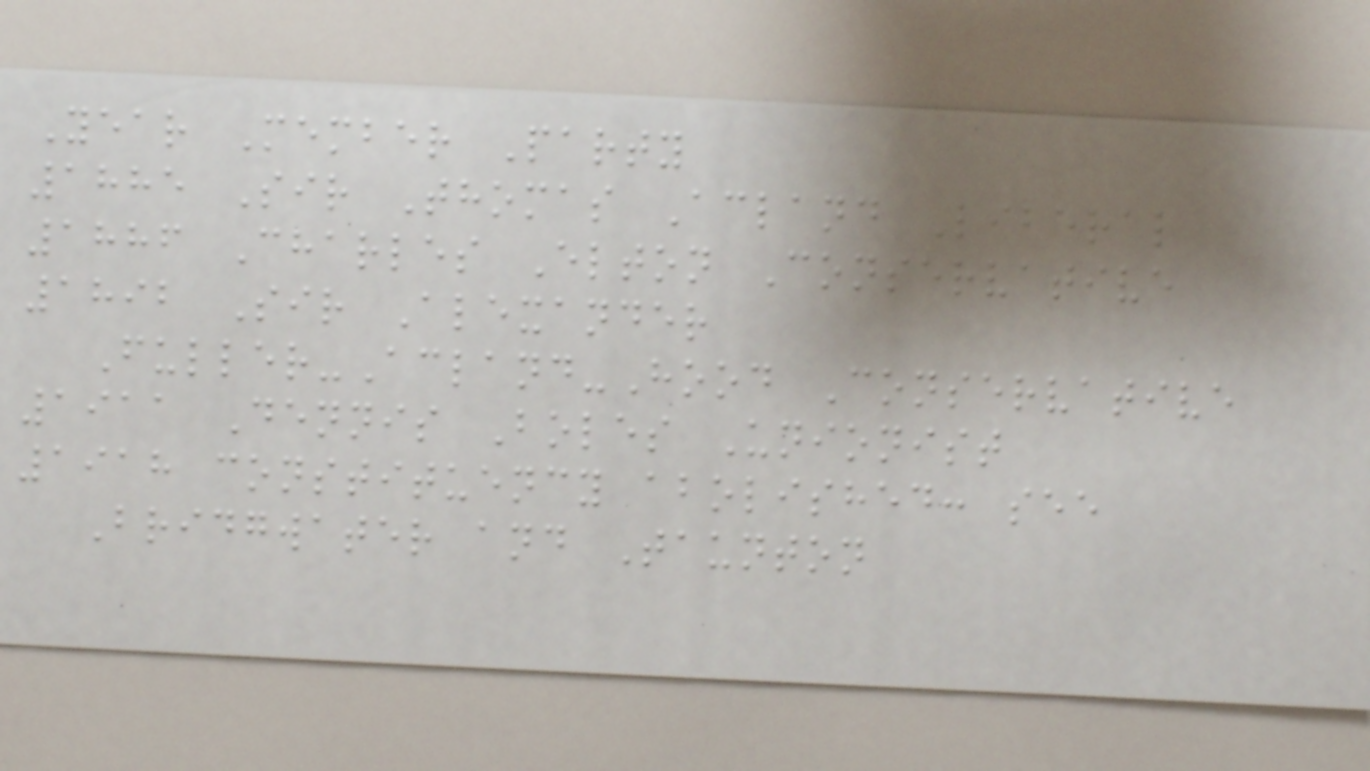Year Member Party
1885 Sir Thomas Acland Liberal
1886 Charles Elton Conservative
1892 Sir Alexander
Fuller-Acland-Hood Conservative
1911 Dennis Boles Unionist
1918 constituency abolished: see
Bridgwater and Taunton
